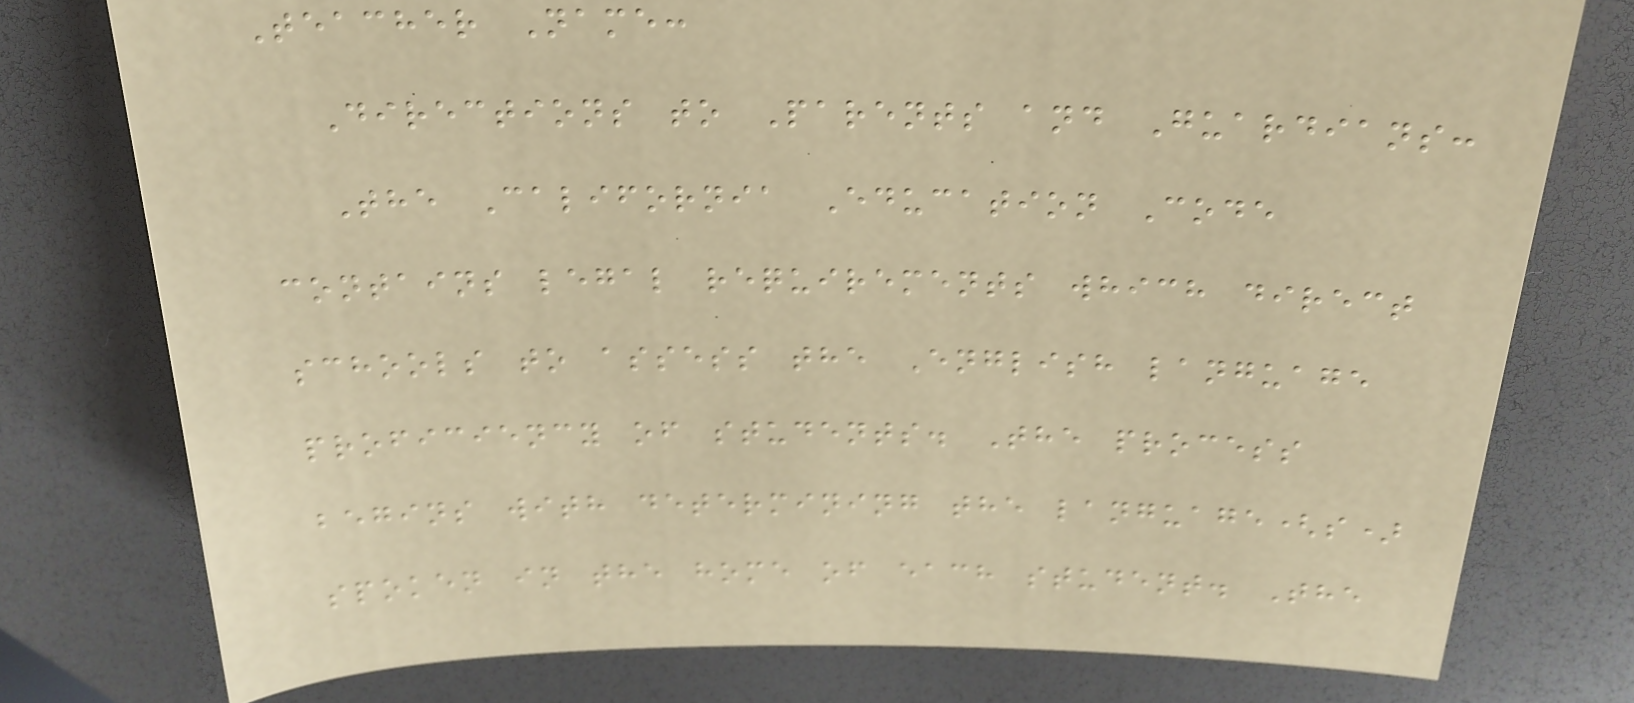Teacher Name:
Directions to Parents and Guardians:
The California Education Code
contains legal requirements which direct
schools to assess the English language
proficiency of students. The process
begins with determining the language(s)
spoken in the home of each student. The
